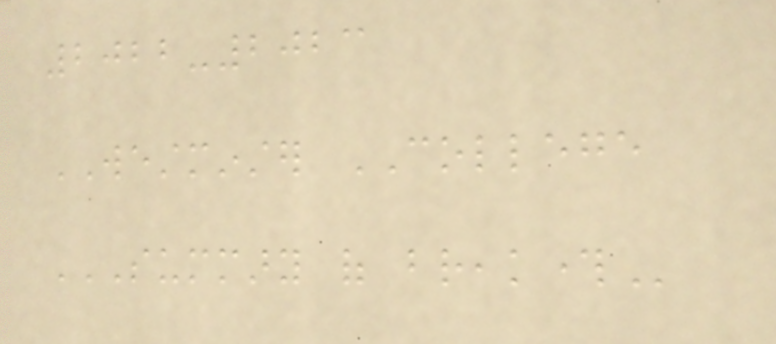2022-2023
WESTMINSTER COLLEGE
SUMMARY OF BREAKTHROUGH
